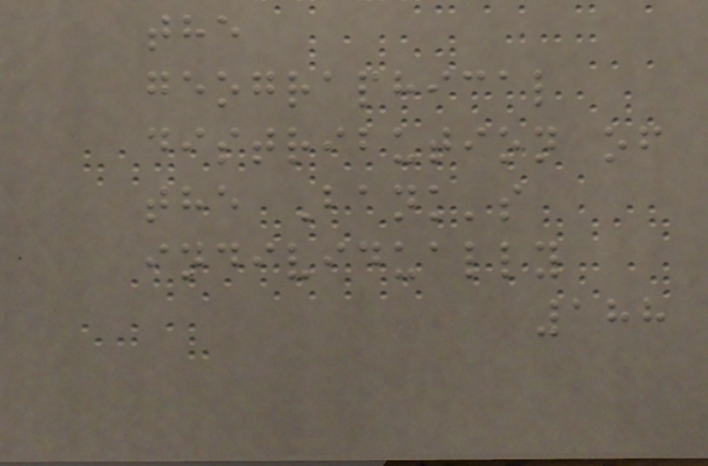the
geographical
distribution of
the Bank's
individually
188
